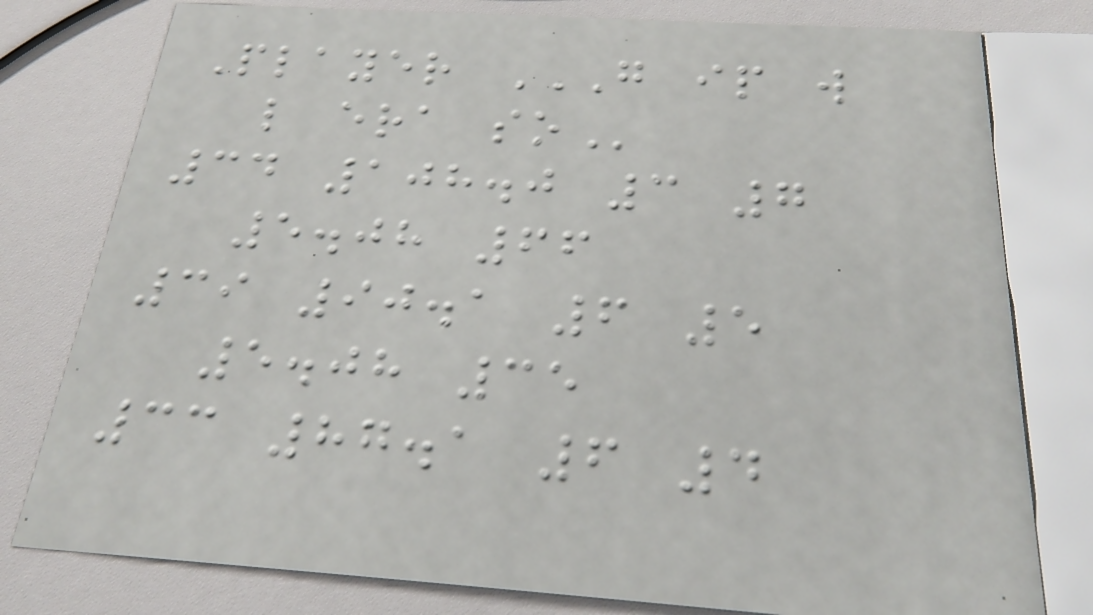Player G IP W
L ERA SO
34 108.0 3 7
5.08 66
39 90.1 6 5
5.08 35
33 87.1 6 4
